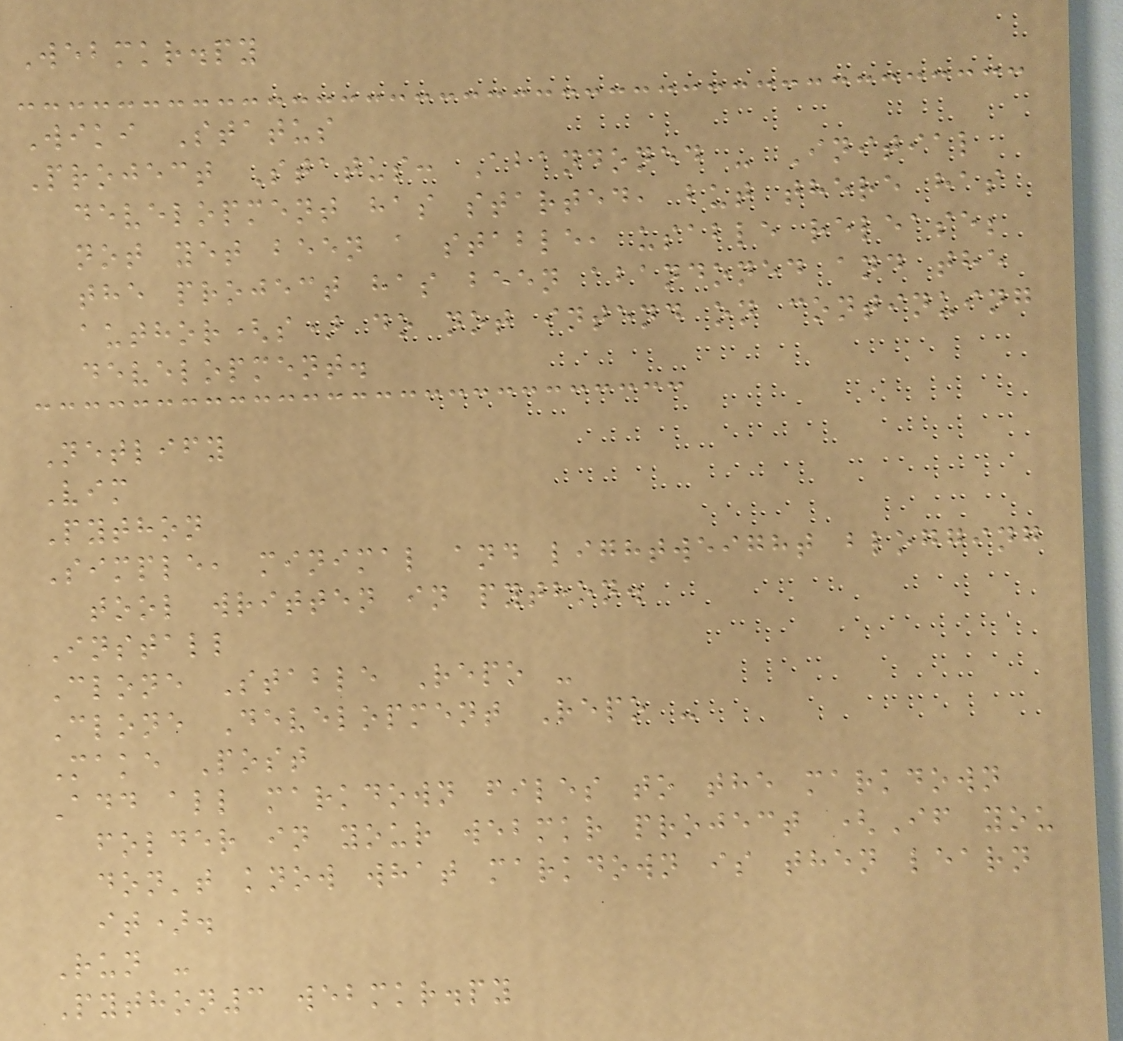Webmkr.py
Wiki Status
Project Status: Abandoned - Initial
development has started, but there has
not yet been a stable, usable release;
the project has been abandoned and the
author(s) do not intend on continuing
development.
Netlify
Vim
Python
Simple, minimal and lightweight blogging
tool written in python.
Install
Clone Stable Repo -
Clone Development Repo -
Make Post
Add all markdown files to the markdown
folder in your webmkr project (If you
don't know what markdown is then learn
it).
Run -
Python3 webmkr.py
